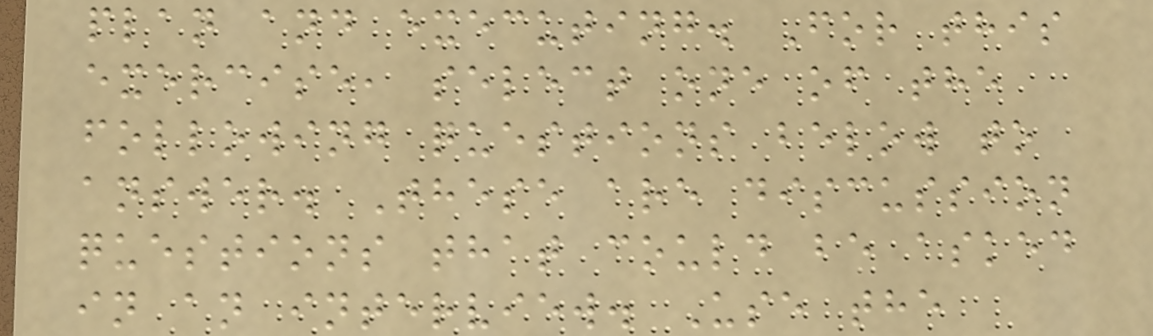plan and executing. For this
exercise, select one of the
following questions below to
answer. These are discussion
questions that could be asked
in an interview. Use the
